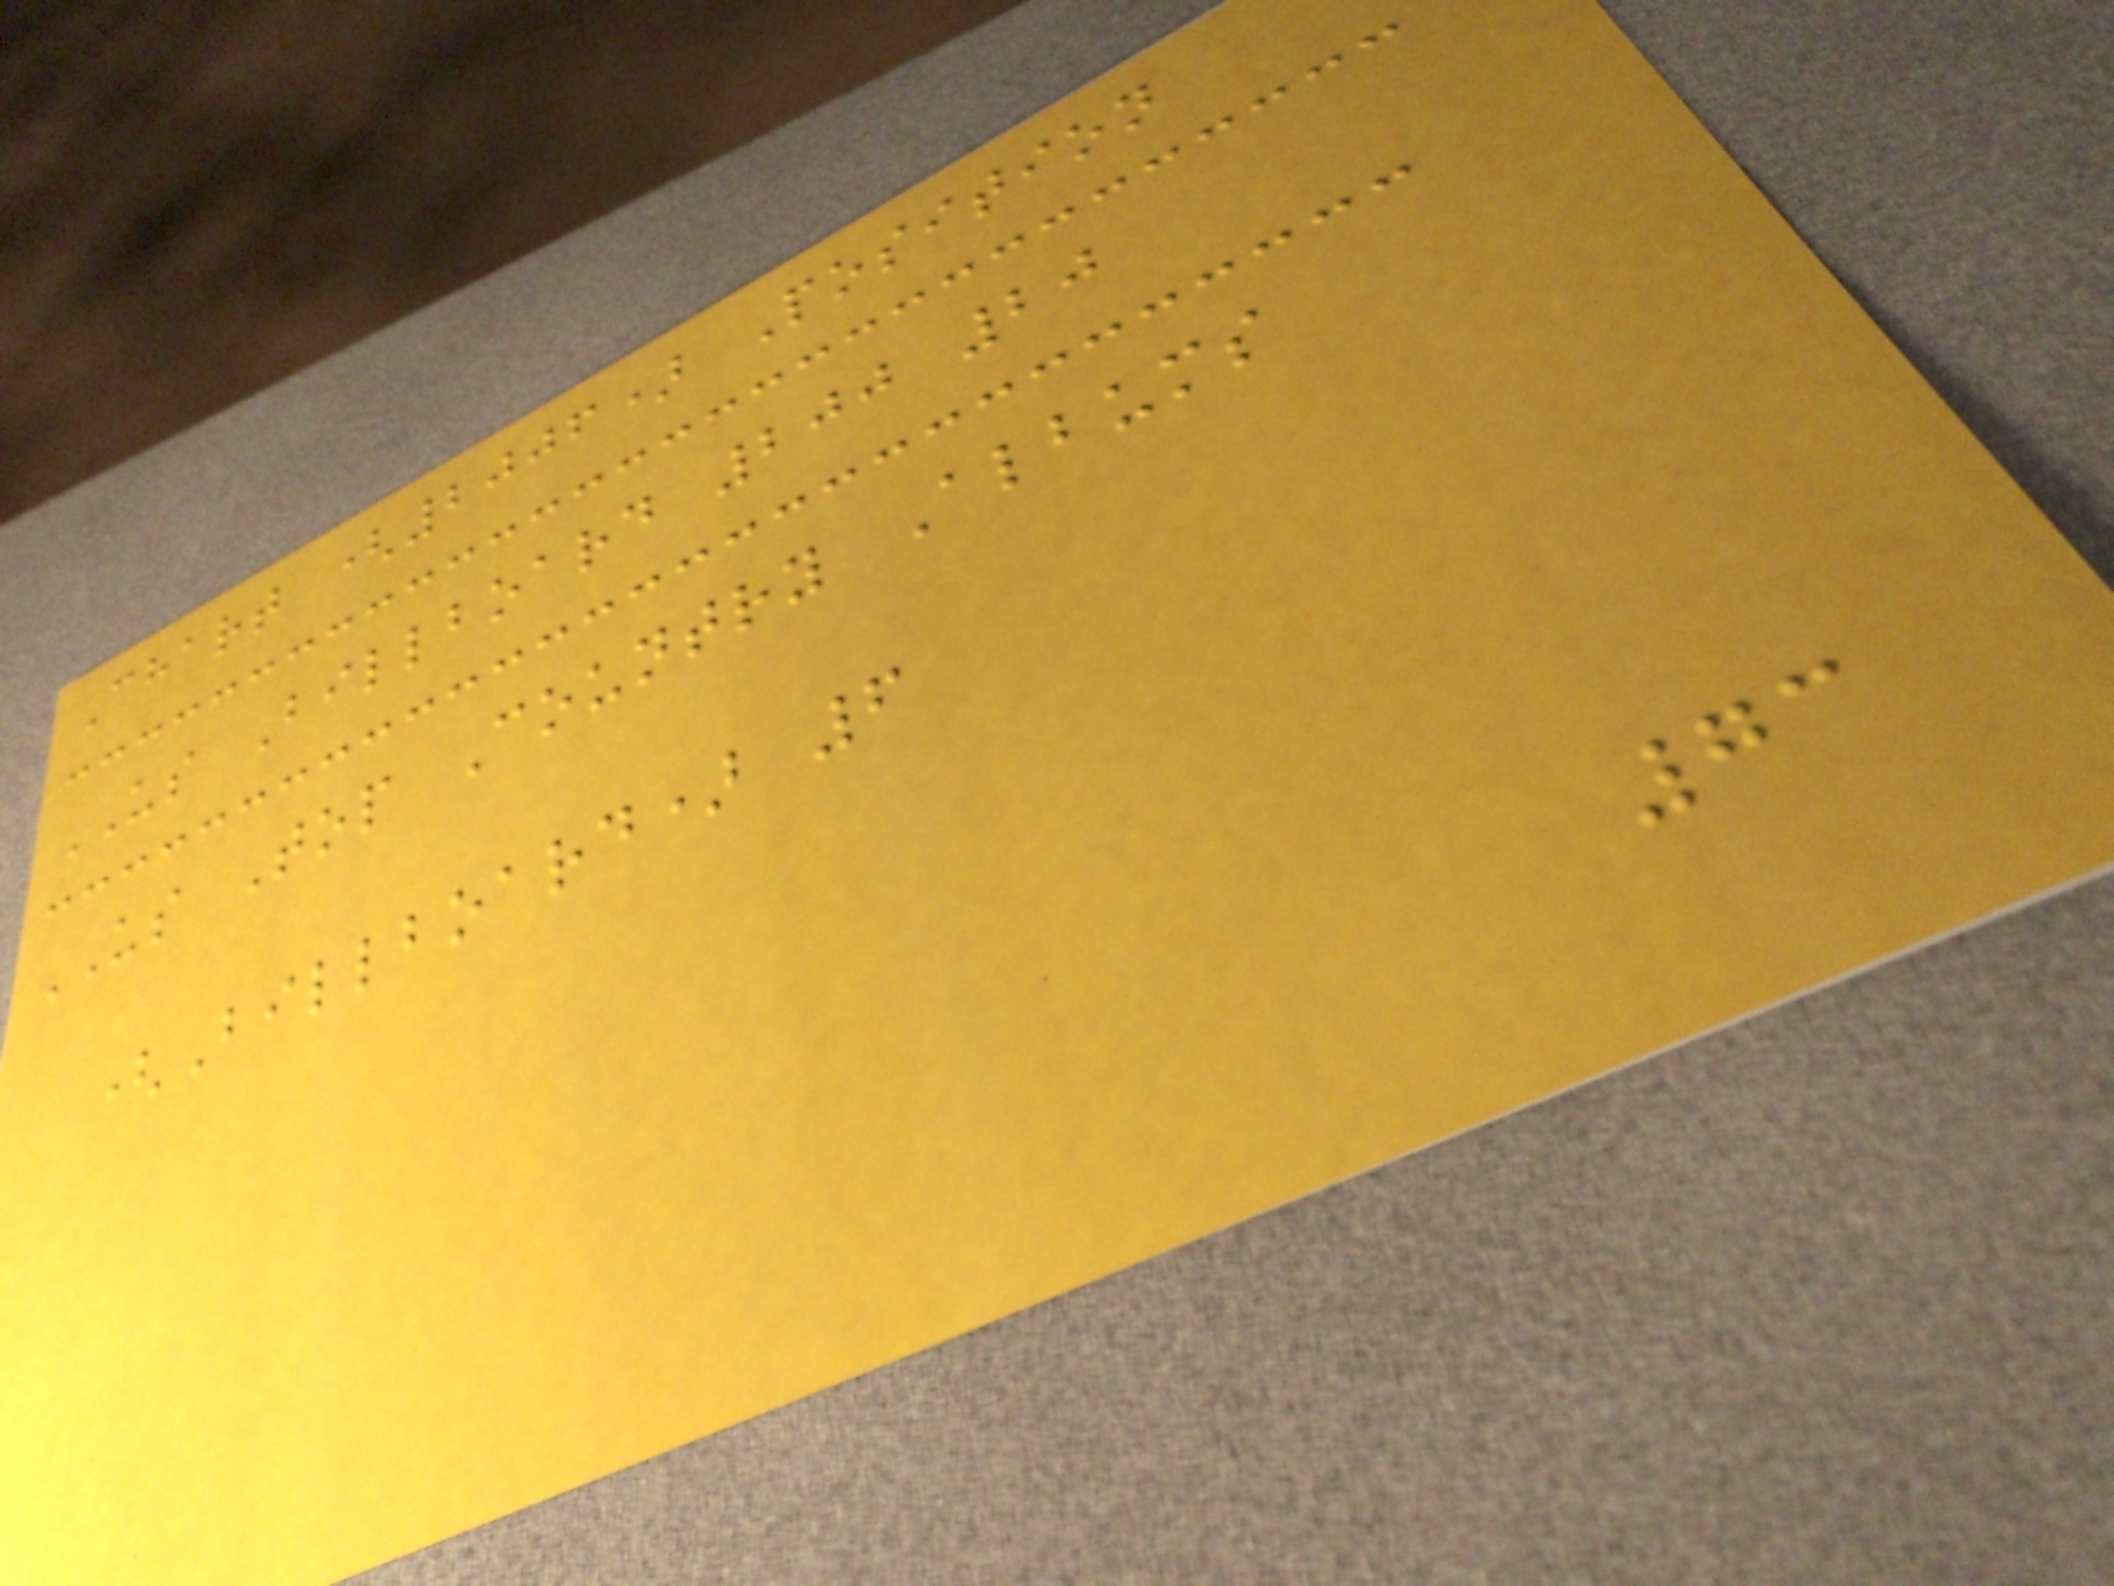Chart (2006) Position
US Billboard 200 20
US Top Country Albums
(Billboard) 6
73
